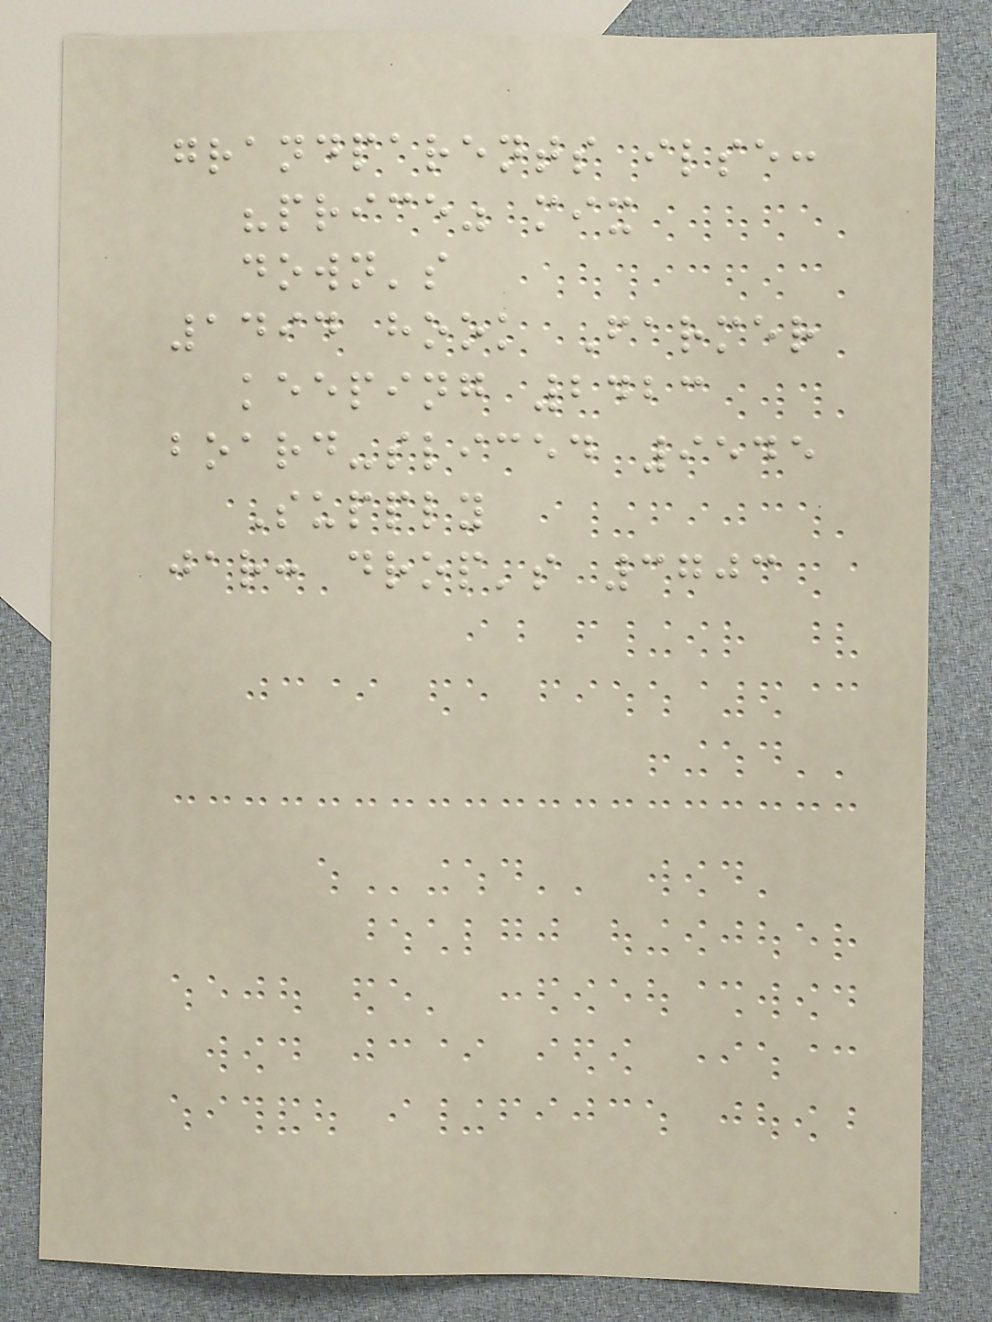grandparents ilse:
"price" mix
down's
1494 hook Farmer
keeping 2423
board-sliced 9545
Supply
jar: drop's 3703
